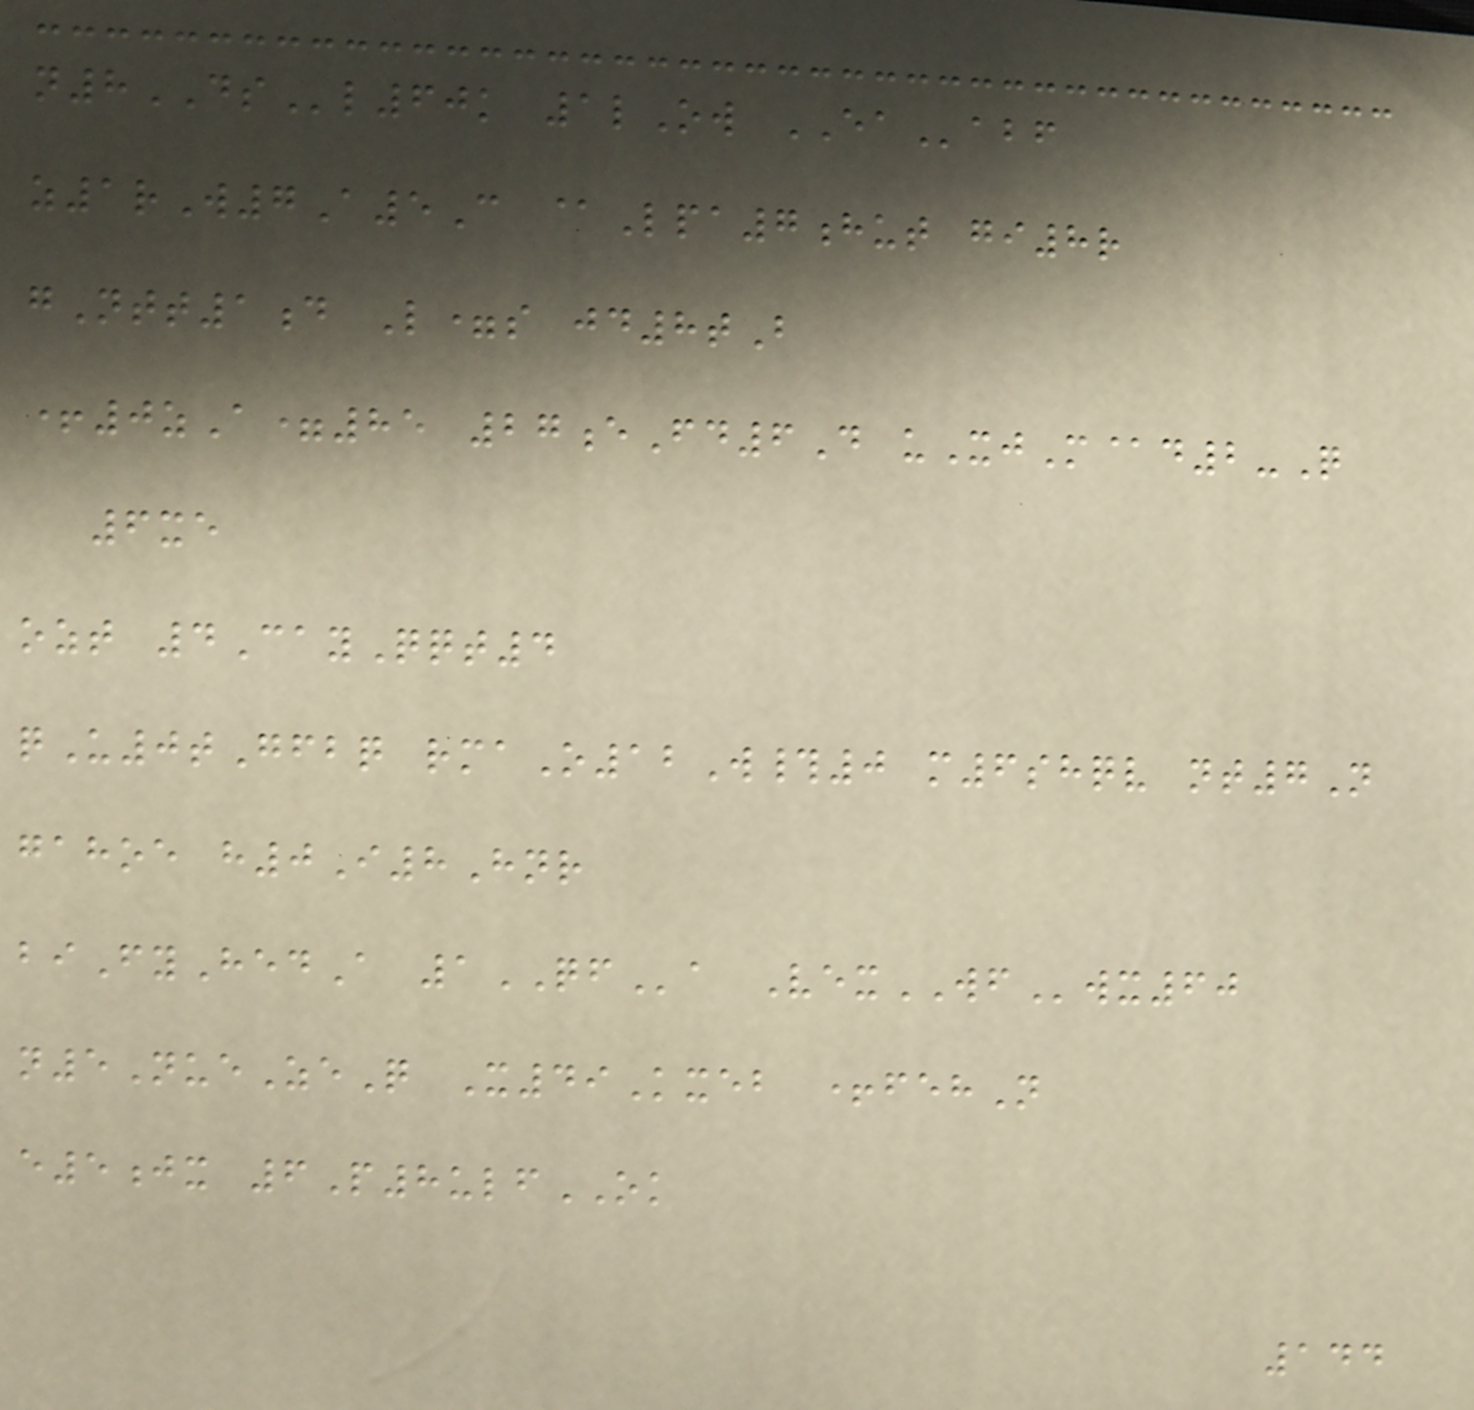n8DSl60k 1lOw EAabf
z1rW7A5C @Lpa7hut gi8r
gNtt1d L=s jd8tB
+0zA=85 27eFd6D uXjM@d2-Q
6xe
ozt 4CayQqt4
qU0tGfbq rmaO12W#0 m6shqv nt7N
gahoe h0I8Hnr
biFyHedA 1QFa VexWFwx60
n5NueZeQ X49Kxeb +fehN
e5jx 6P8ulfOK
144
